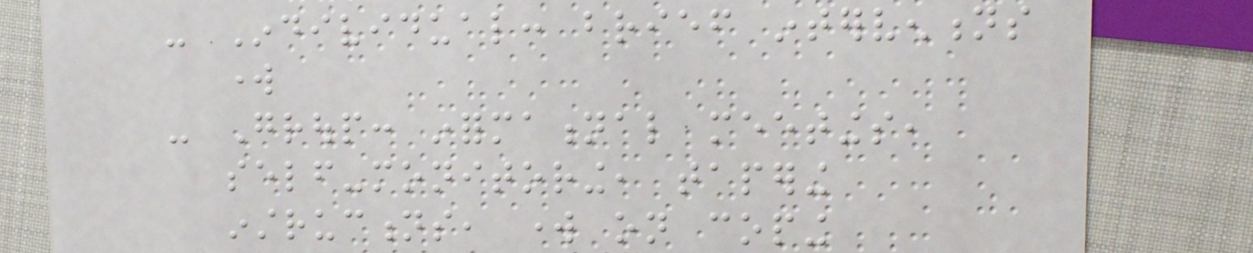- Individual: brief interventions
work
- Group: informational meetings,
self-monitoring, tapering
instructions, work on coping
